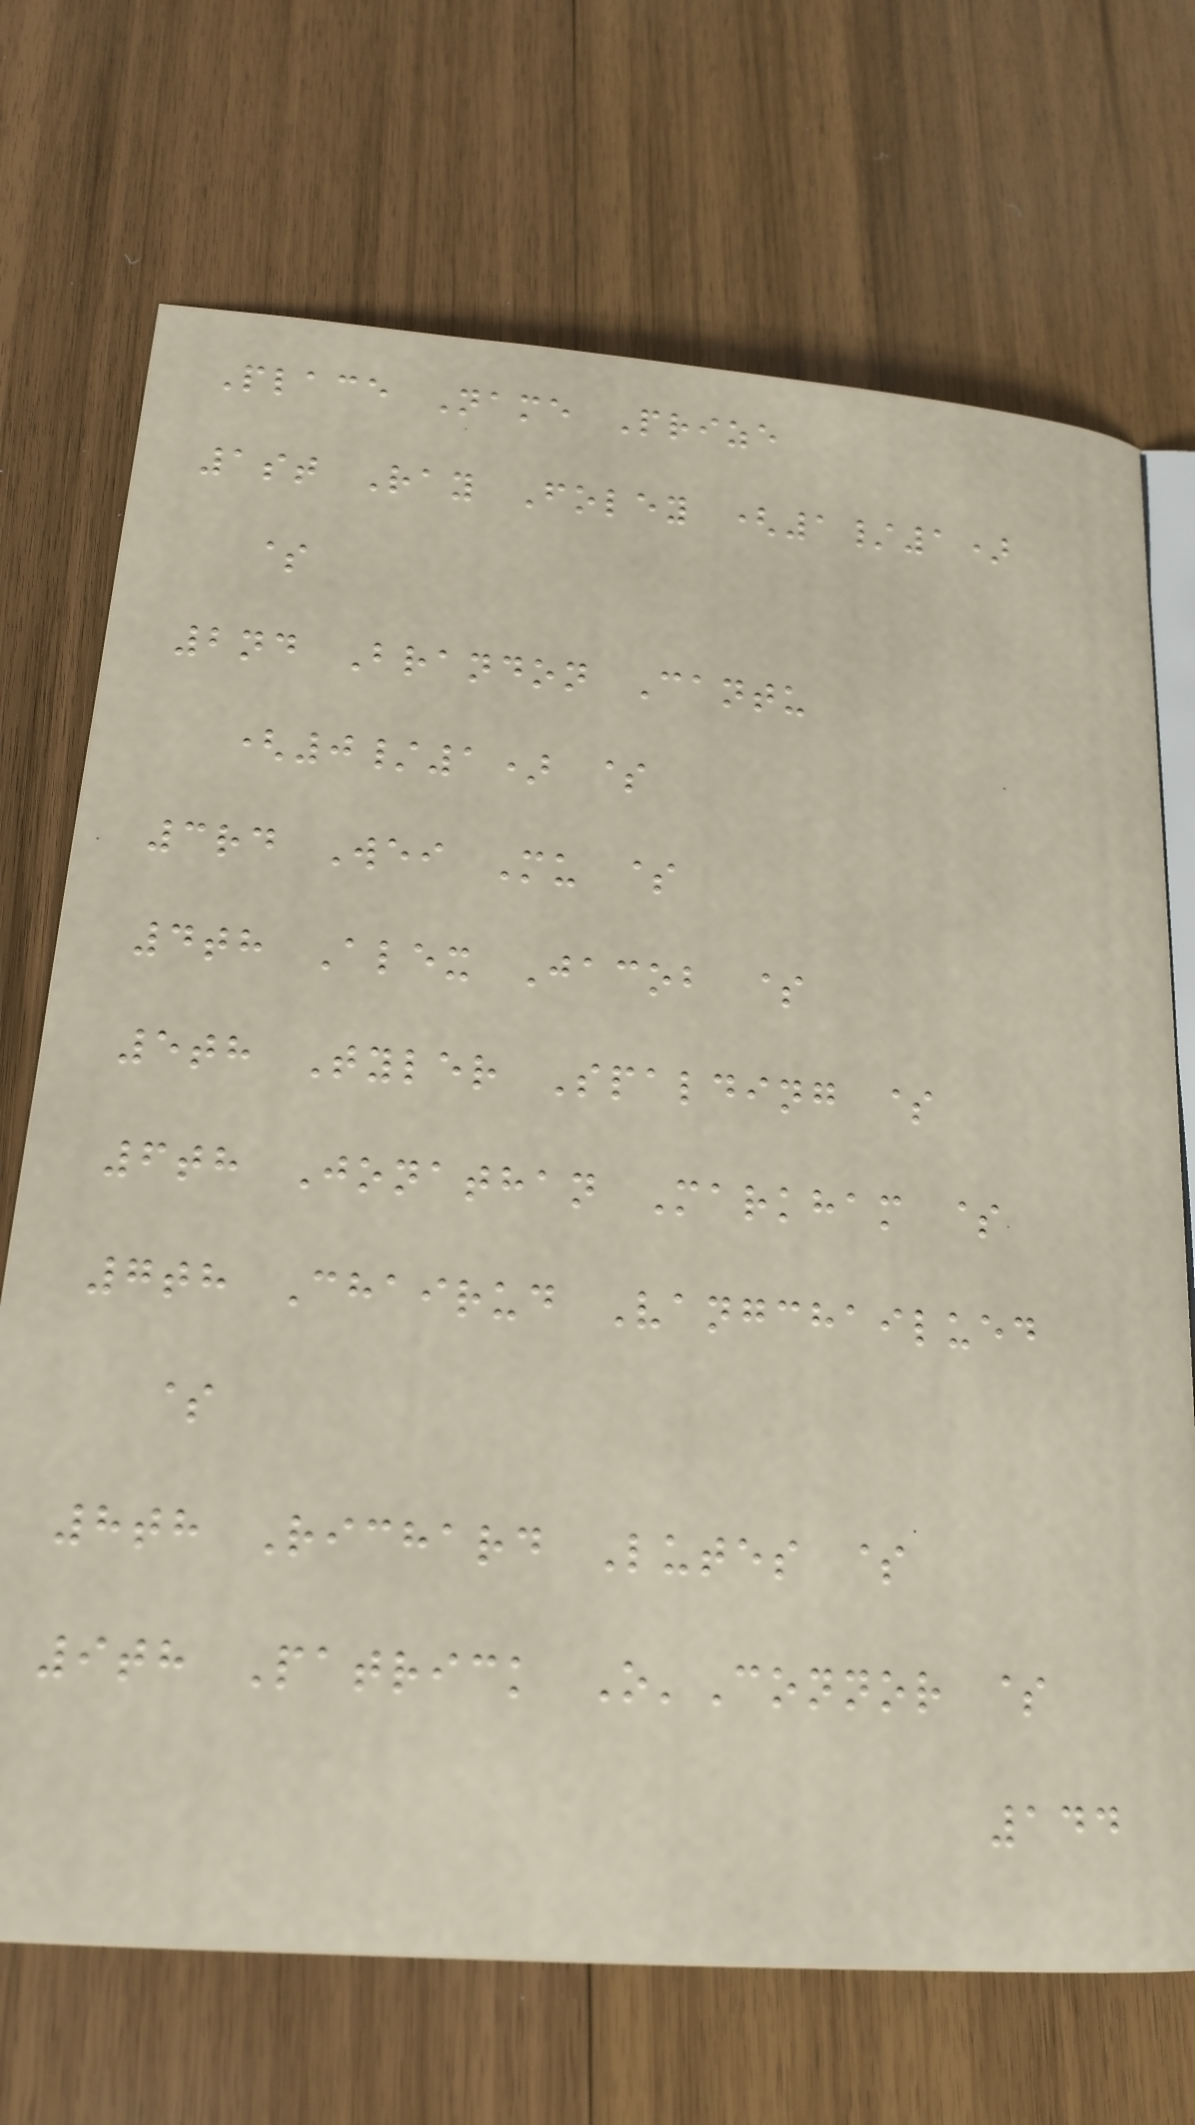Place Name Prize
1st Ray Foley (1/1)
$
2nd Brandon Cantu
(0/1) $
3rd Wei Mu $
4th Alex Jacob $
5th Tyler Spalding $
6th Jonathan Markham $
7th Chairud Vangchailued
$
8th Richard Lutes $
9th Patrick O'Connor $
144
